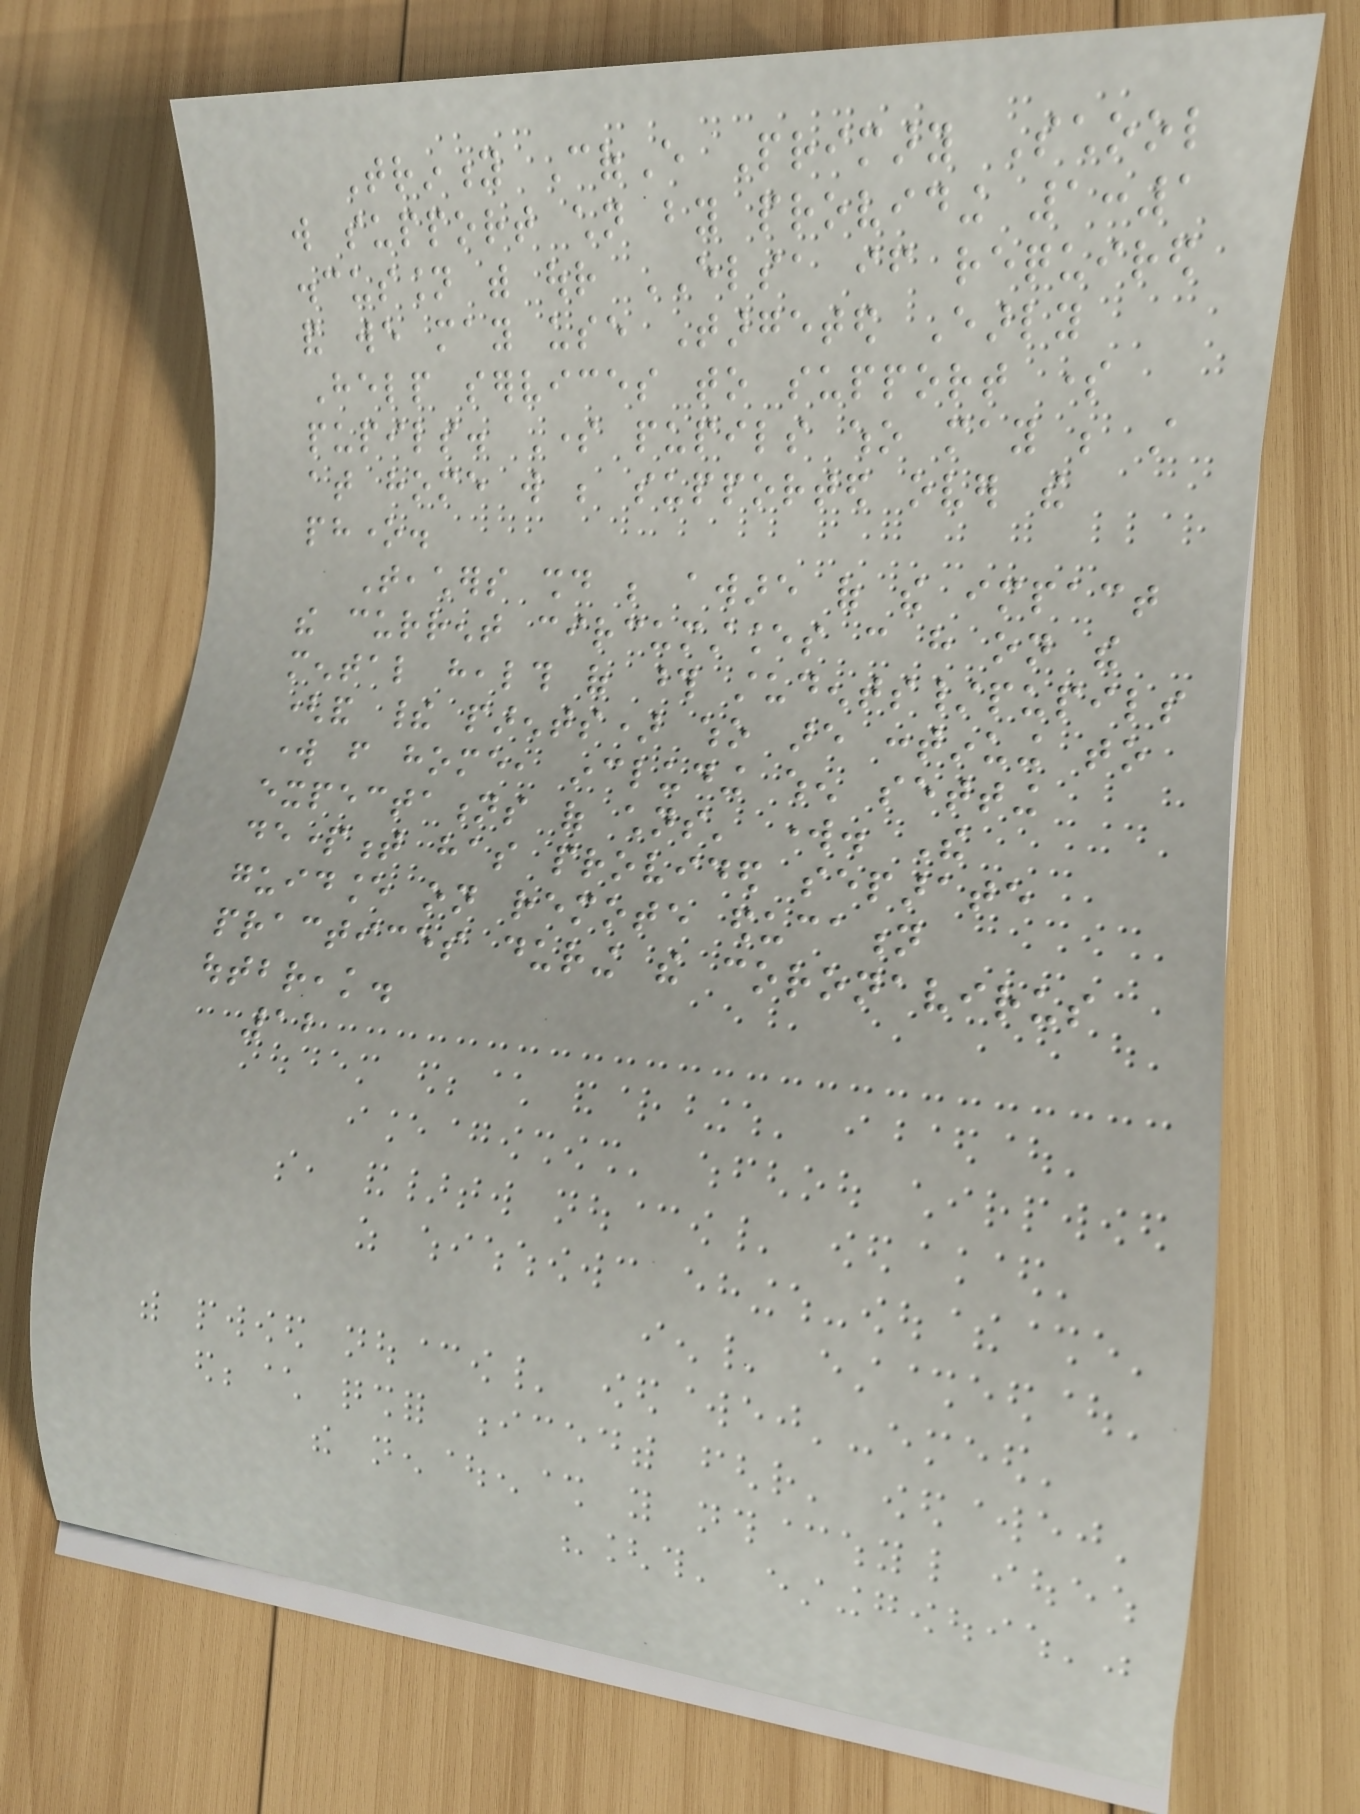Trinity CofE Primary School
will support children by providing 1:1
discussion with our ELSA if required
and we may use Targeted Early
Help services to support some
pupils. Some pupils who may be still
at home will be supported over the
phone.
Teachers should be aware of the impact
the current circumstances can have on the
mental health of those students/pupils
(and their parents) who are continuing to
work from home, including when setting
expectations of childrens' work. The
department has provided separate
guidance on remote education
practices during the coronavirus
outbreak.
12
